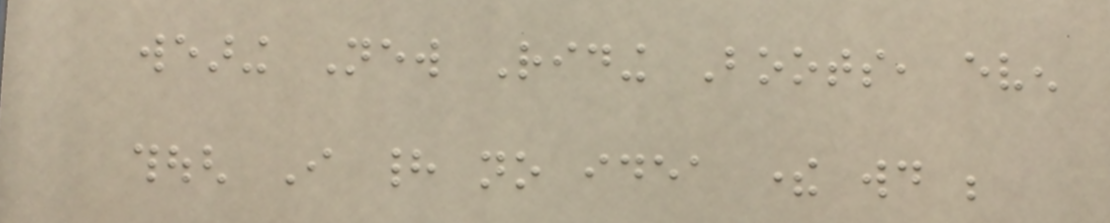wearing New Riding Boots, even
though I had no idea there would be
